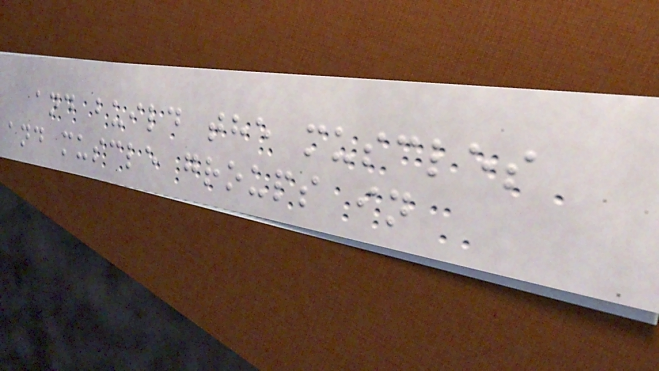and build the muscles
and muscle groups in
